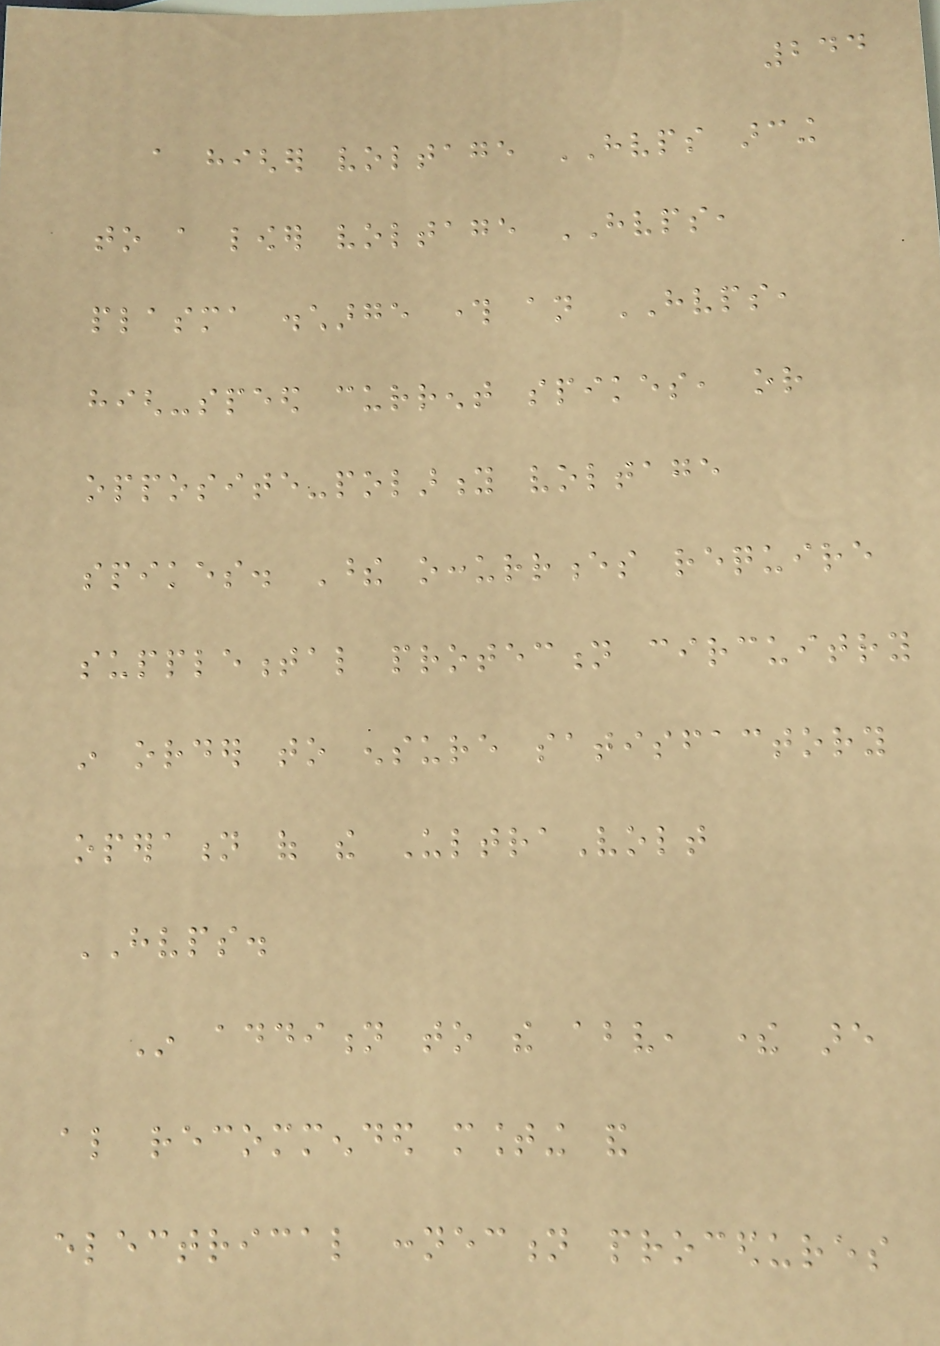244
a higher voltage HVPS arcing
to a lower voltage HVPS,
plasma discharge through an HVPS,
high-speed current spikes, or
opposite-polarity voltage
spikes. These occurrences require
supplemental protection circuitry
in order to ensure satisfactory
operation of the UltraVolt
HVPS.
In addition to the above, there are
also recommended mounting and
electrical connection procedures
